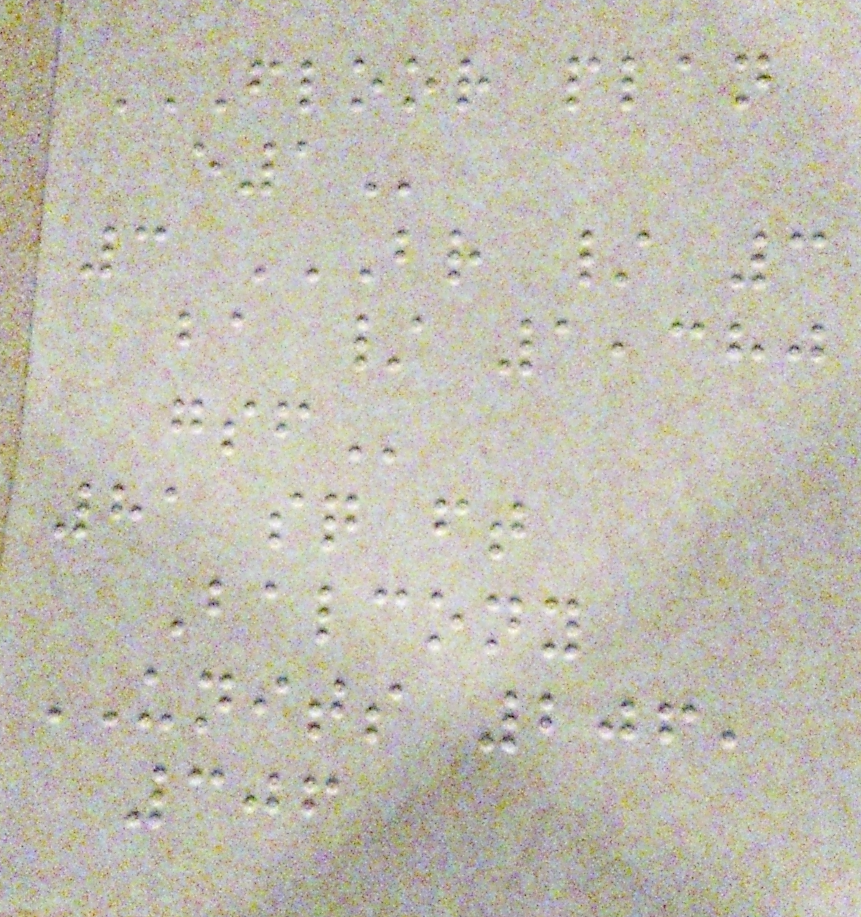FLOOR PLAN
E1
3 BR / 3
BA / 1,380
GSF
81 sq ft
Balcony
UNITS 206,
306
